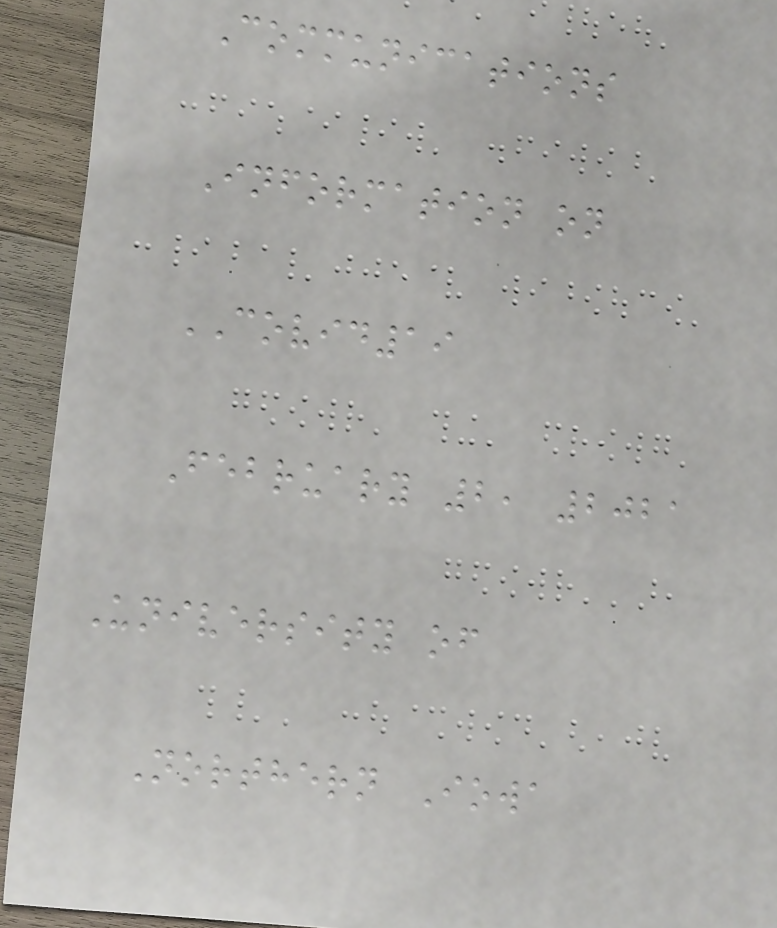Communications
Information on
COVID19
February 2, 2021
University of
Northern Iowa
